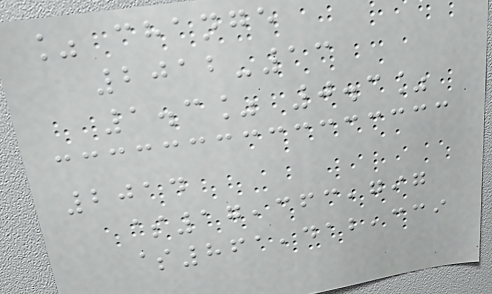% change
2012-13
1.3% 0.3%
2014
$17,363,797
$861,412,339
